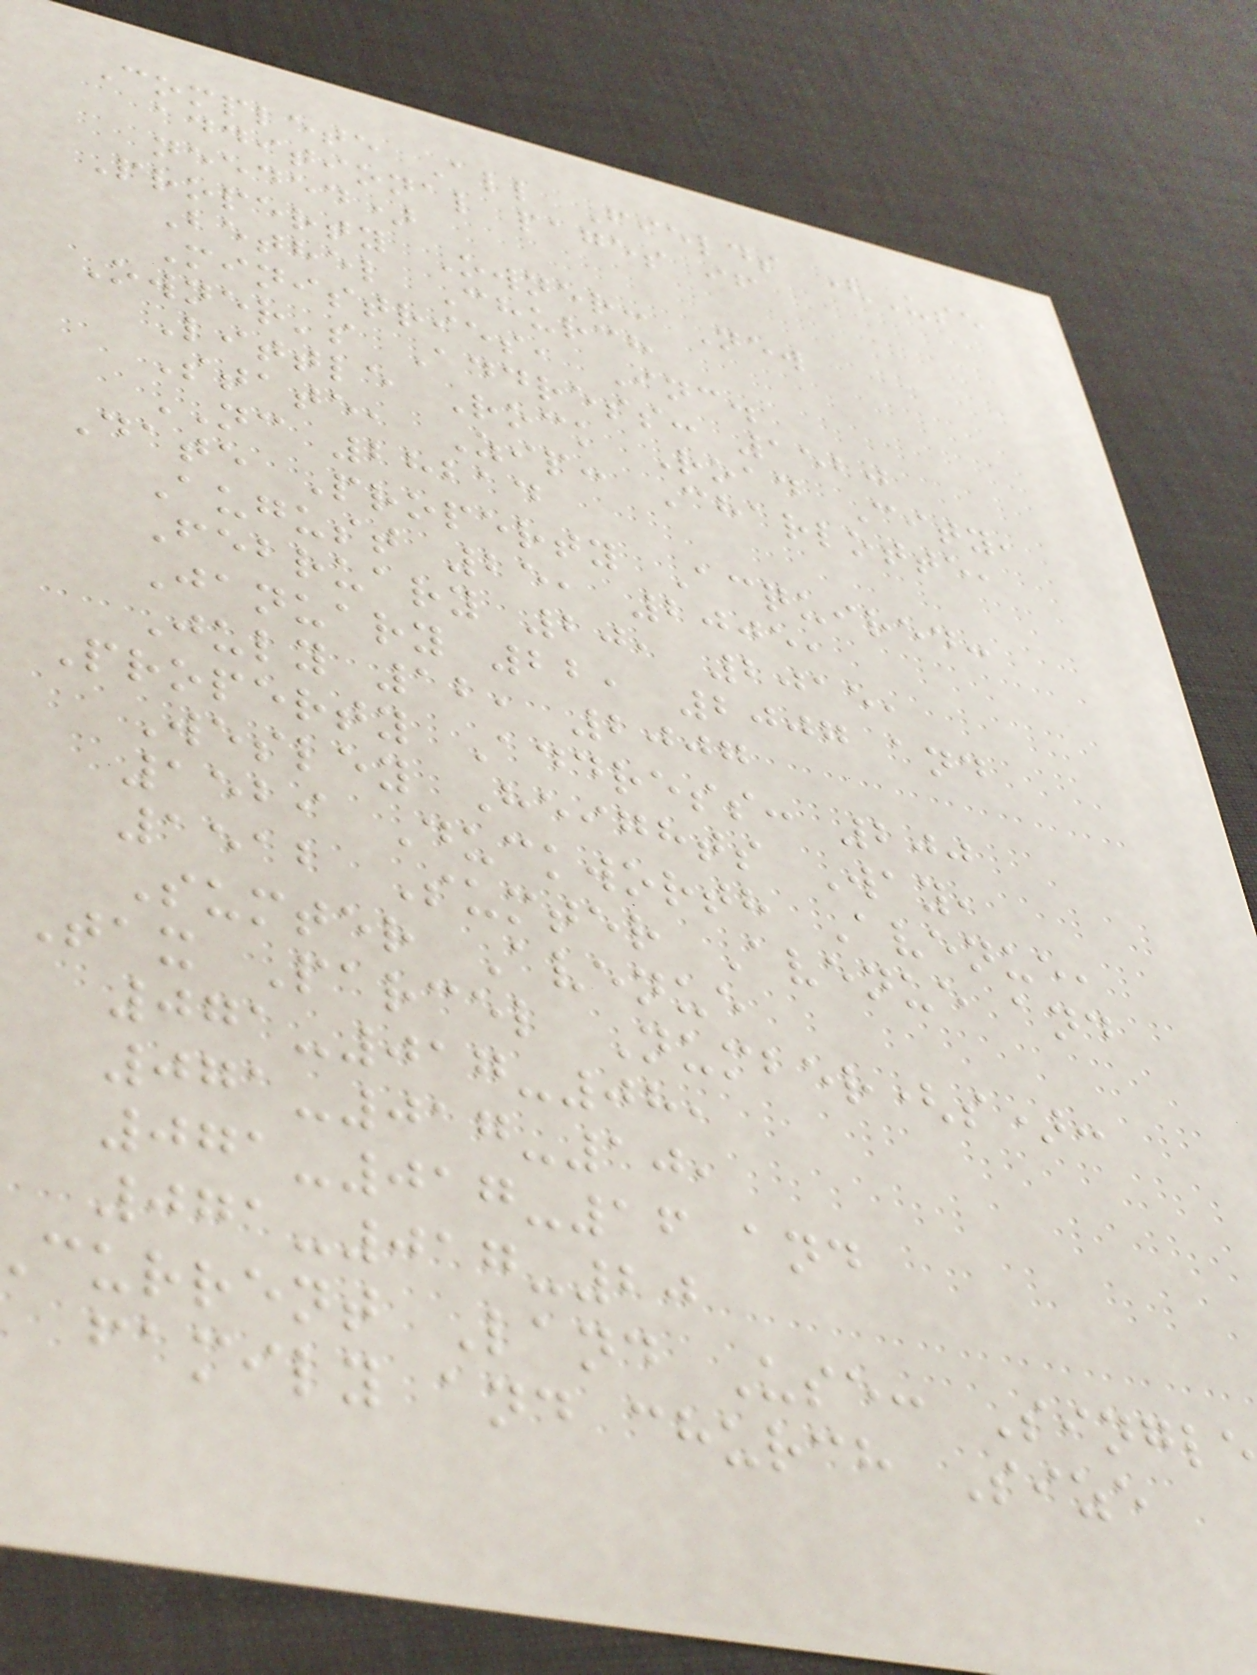Complete All Fields (Use
additional pages if
needed)
Property Owner: New
Bethel Church
Ministries, Inc.
Owner's Address: 1520
Little Rock Road City,
State, Zip: Charlotte,
NC 28214
Date Property Acquired:
August 25, 2005,
February 20, 2015,
January 22, 2007 and
July 12, 2007
Property Address: 200
Wesley Heights Way,
1529 Duckworth Avenue,
1512 Sumter Avenue and
Sumter Avenue
Tax Parcel Number(s):
071-017-08,
071-017-10,
071-017-16 and
071-017-20
current Land Use: Singl
family and church Size
